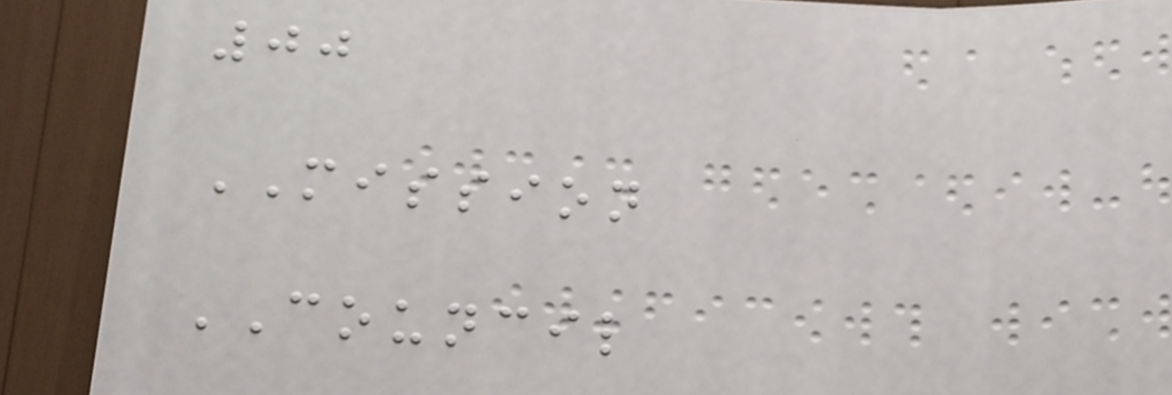00
MISSION
COUNCIL
